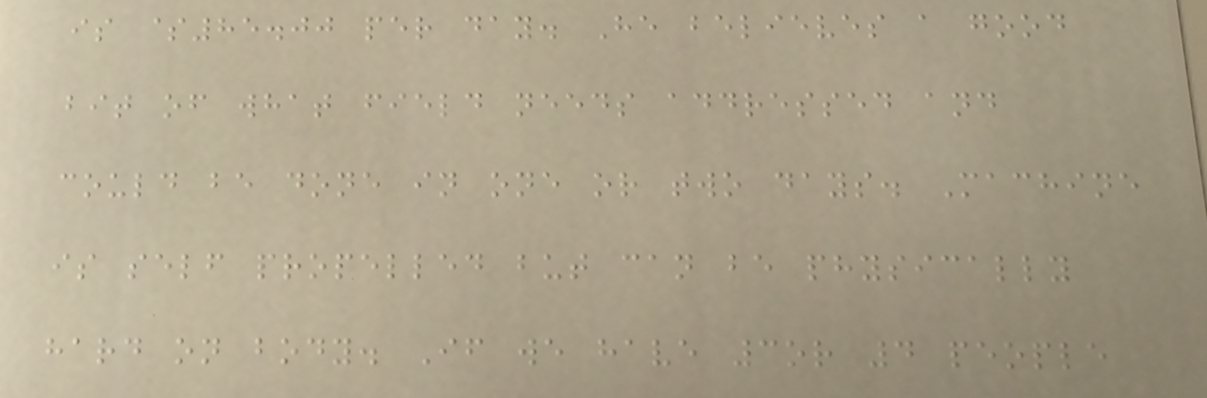is $85.00 per day. He believes a good
bit of what field needs addressed and
could be done in one or two days. Machine
is self propelled but can be physically
hard on body. If we have 3or 4 people
